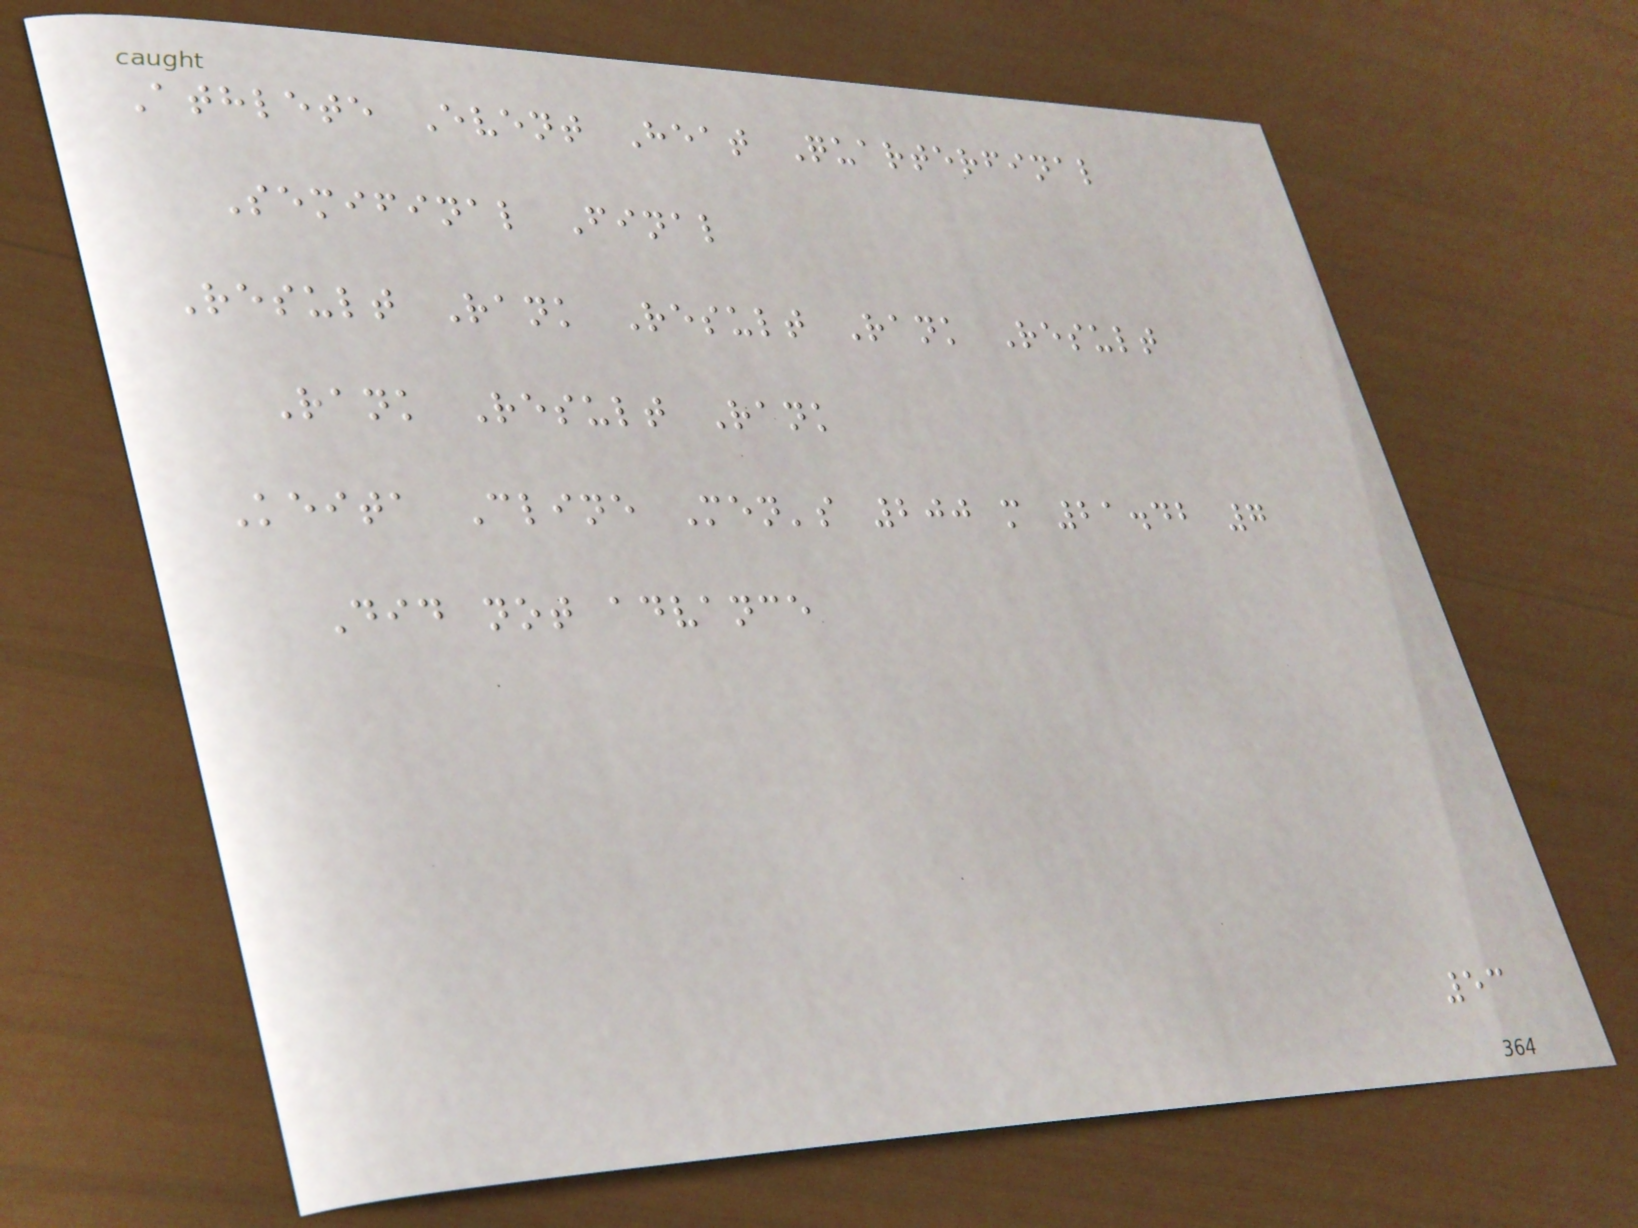Athlete Event Heat Quarterfinal
Semifinal Final
Result Rank Result Rank Result
Rank Result Rank
Keita Cline Men's 200 m 21.42 7
Did not advance
53
